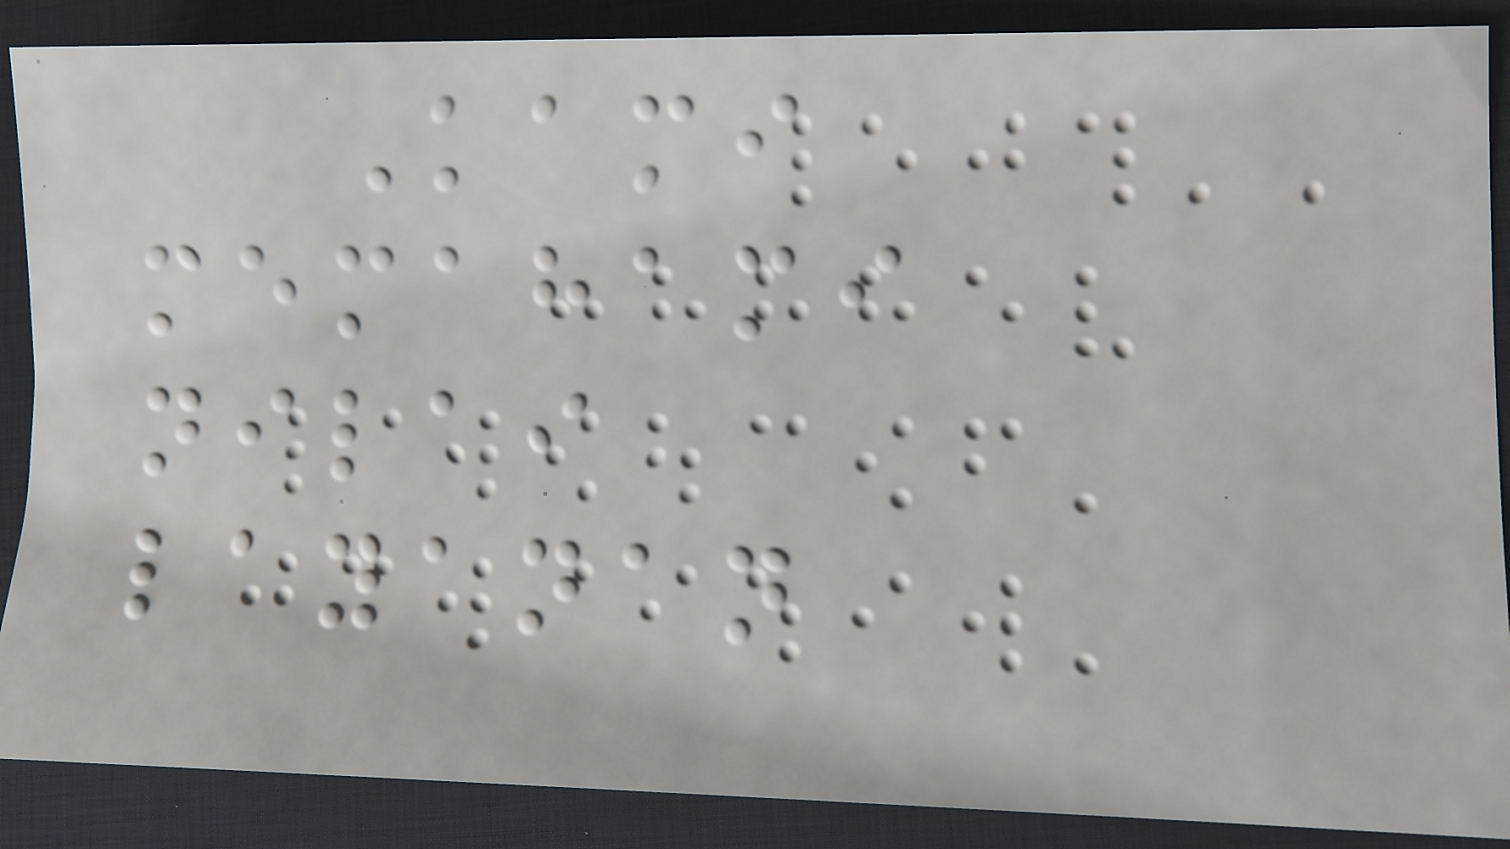Kami
memahami
nilai
layanan
